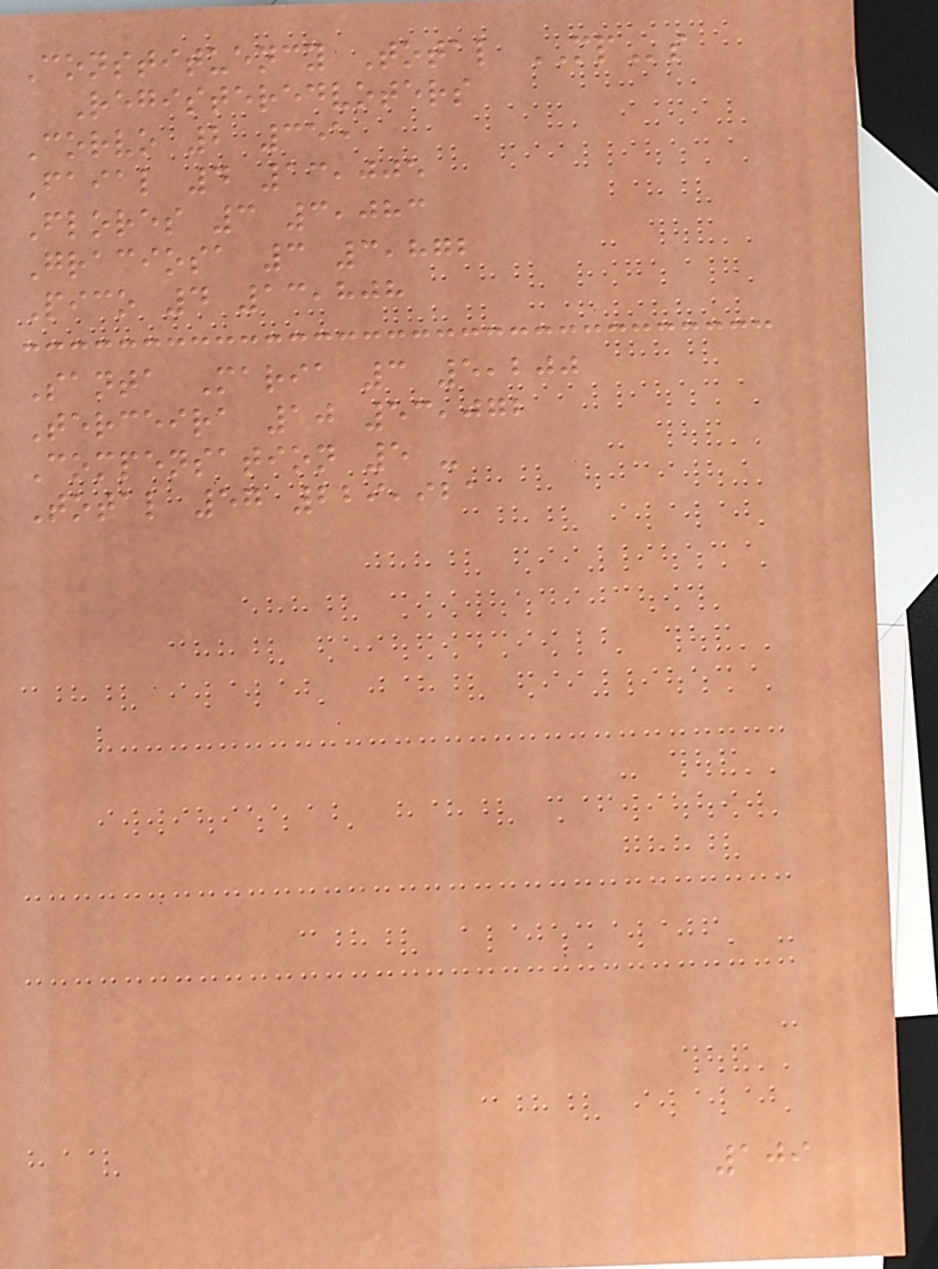Constituency Total MPs
Registeredvoters
Corvo 2 355
Faial 4 13,005
Flores 3 3,083
Graciosa 3 3,872
Pico 4 13,808
Santa Maria 3 5,200
Terceira 10 53,072
Compensation 5 -
Total 57 229,921
109
